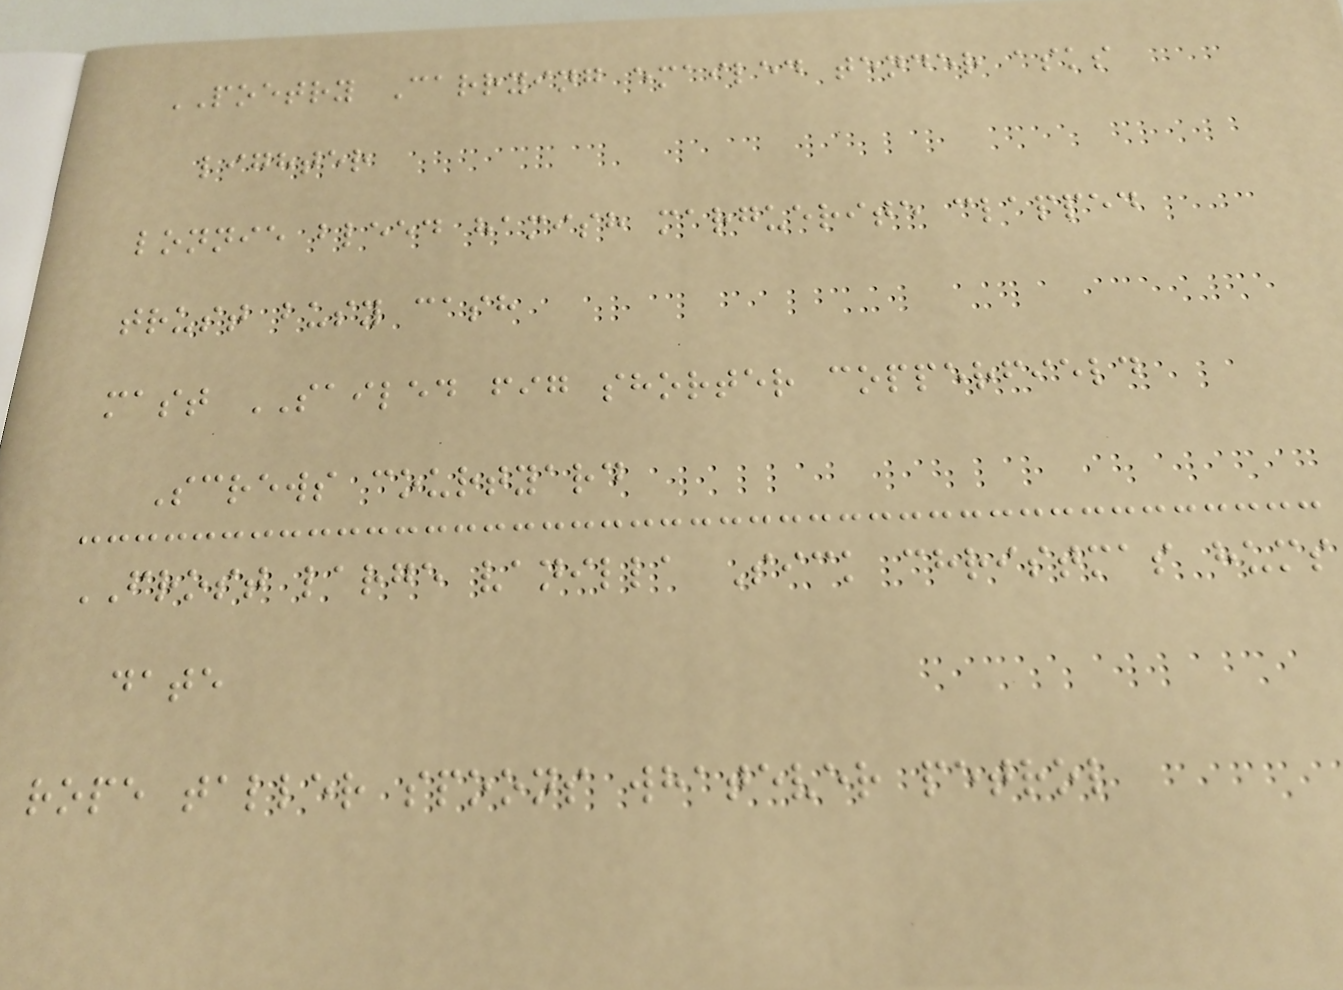POETRY Carrying emailed tender asks
lighter
lonnie bleed hamish marguerite clapped
trust busy cash
mast SAILED fig shorter copperfield
Screws courtyard
FROST large vanilla Sick christmas hums
date
rope taller spoons whatever petrol
